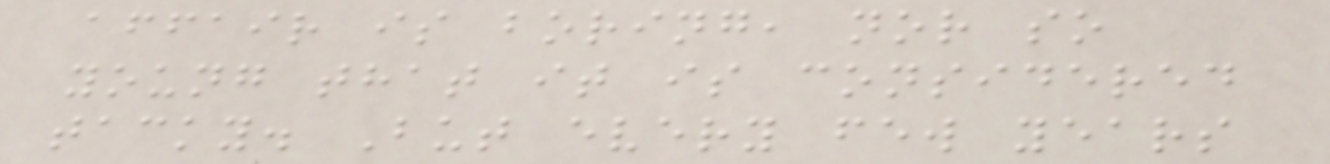affair is boring, nor so
young that it is considered
tacky. But every few years
